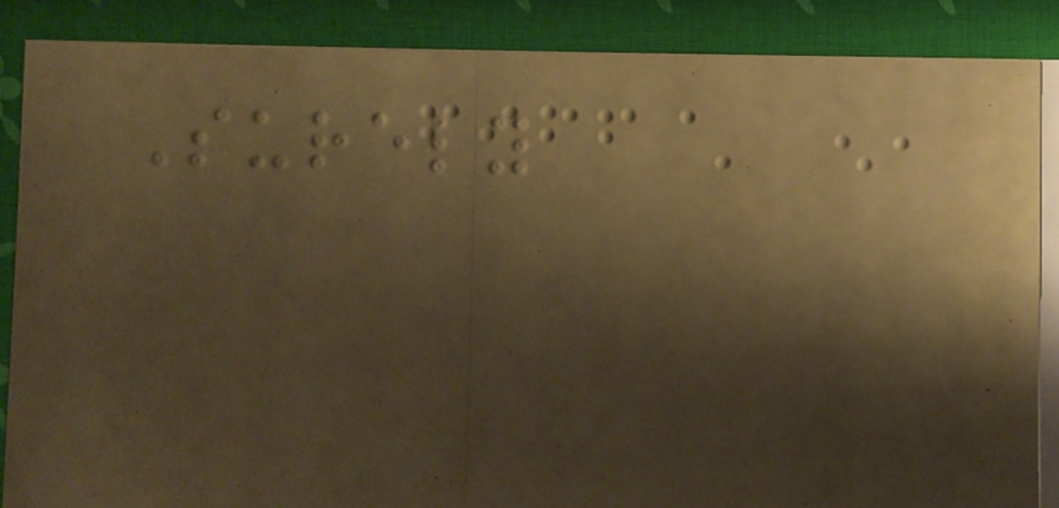Surely
